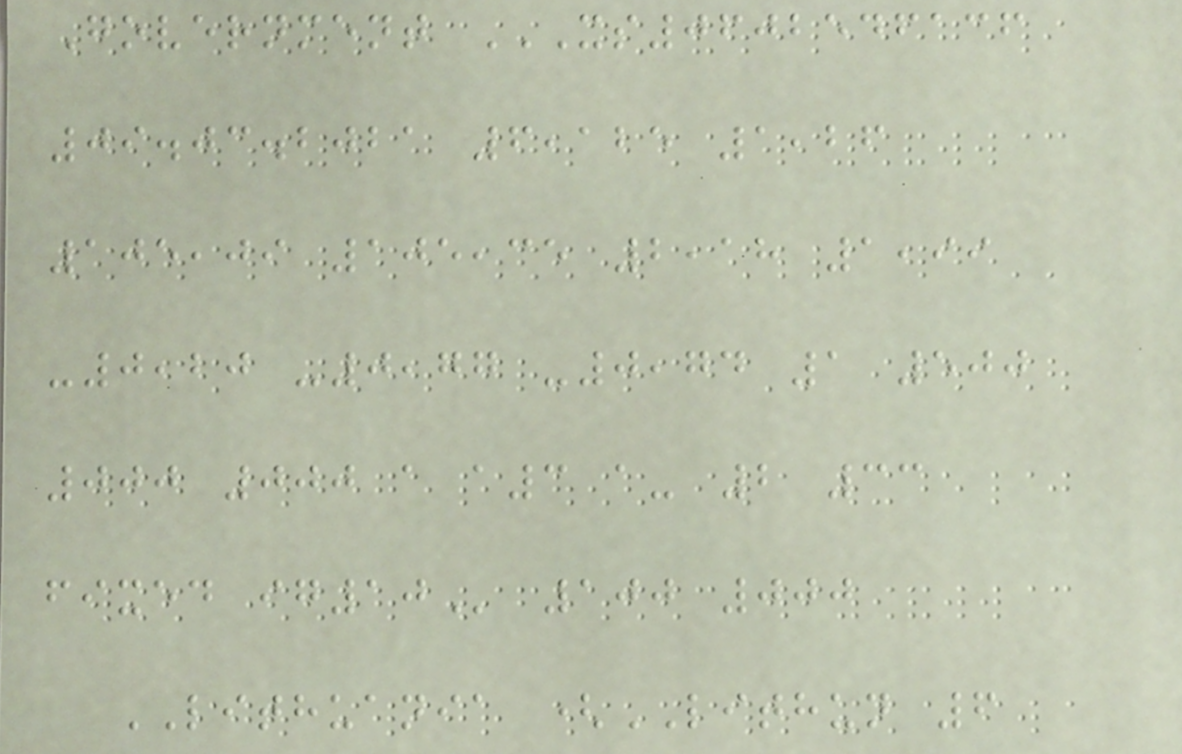Government XS0602546136
09.03.2021 6,125 1,26
105,09 105,35 2,18 1,99
-0,20 -0,77 -0,74 1 500
000 000 A A3 A- 2 33
FIXED IG10 100 000
LITHUANIA (LITHUN 6
